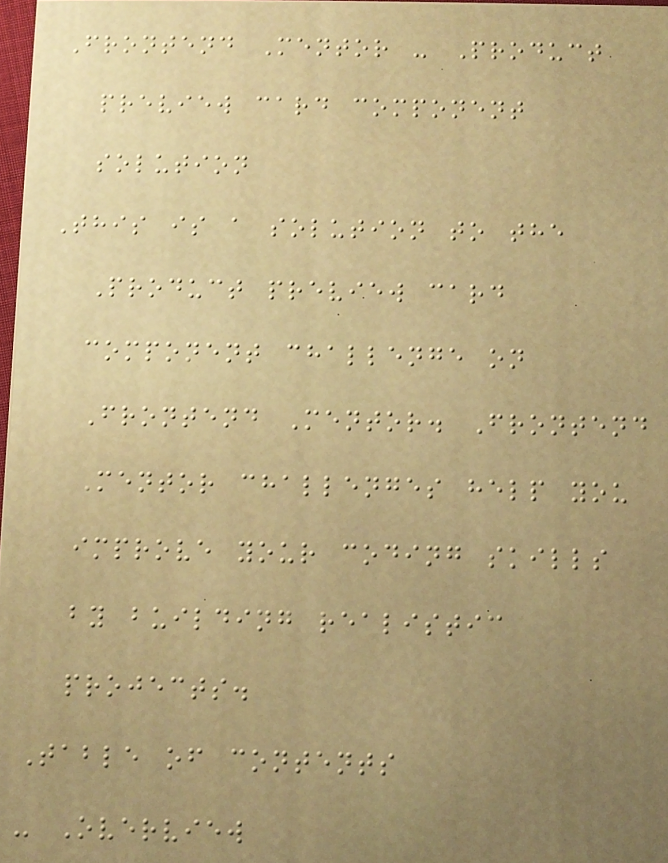Frontend Mentor - Product
preview card component
solution
This is a solution to the
Product preview card
component challenge on
Frontend Mentor. Frontend
Mentor challenges help you
improve your coding skills
by building realistic
projects.
Table of contents
- Overview
